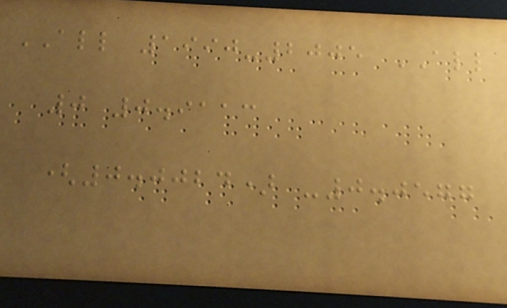ALL 1990-2005 ALL
0 0.9113
(0.0024) -0.0577
